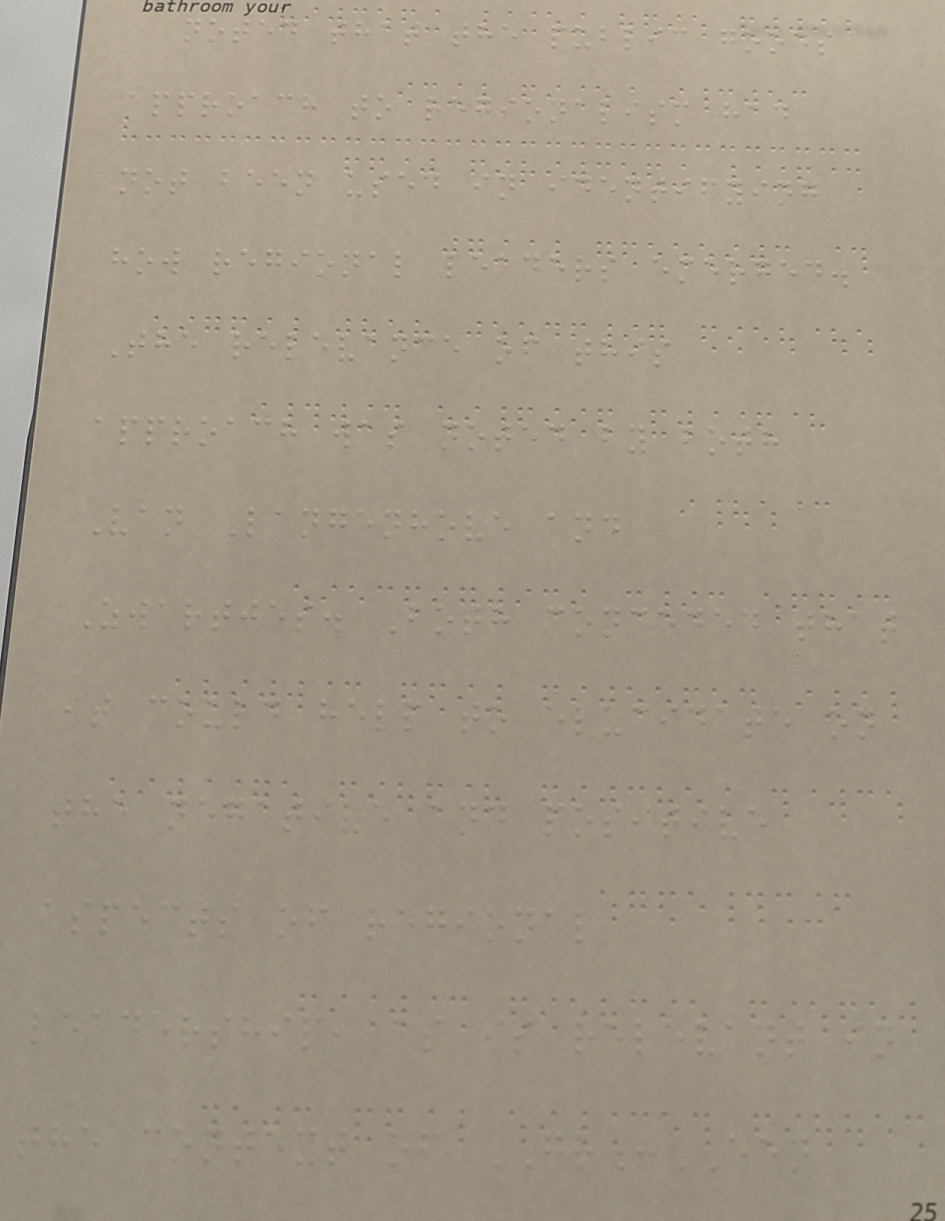noted that the public goods
approach to regionalism had
not been used in identifying
how regional leaders emerged.
The relevance of this
approach was noted by both
Van Langenhove and
Zwartjes. Both conceded that
it could help to elucidate on
the negative and positive
aspects of regional
leadership, as is relevant in
the context of GR:EEN
